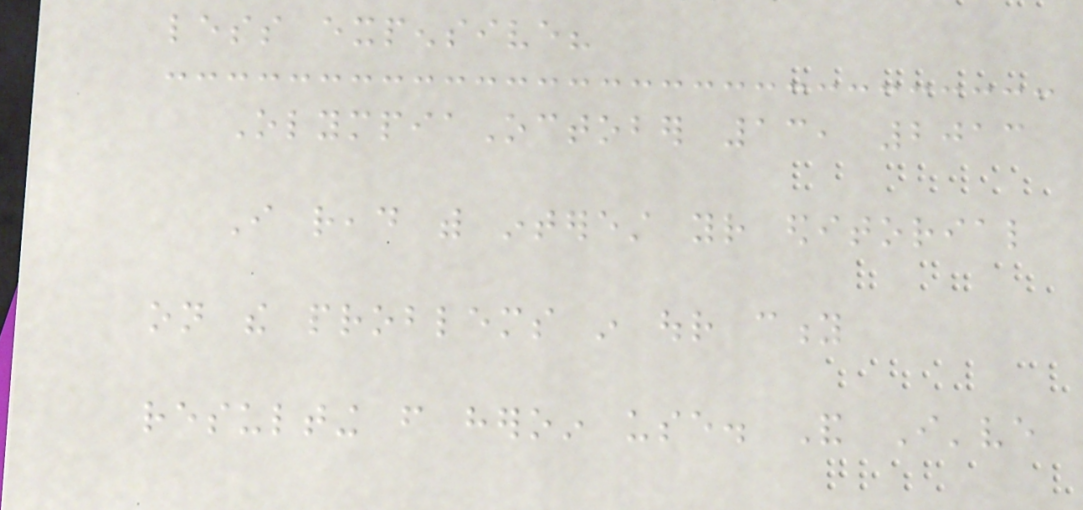less expensive?
OlympiaOctober 13, 2013
I read with interest your editorial
on the problems in our city
resulting from heroin use. And I've
